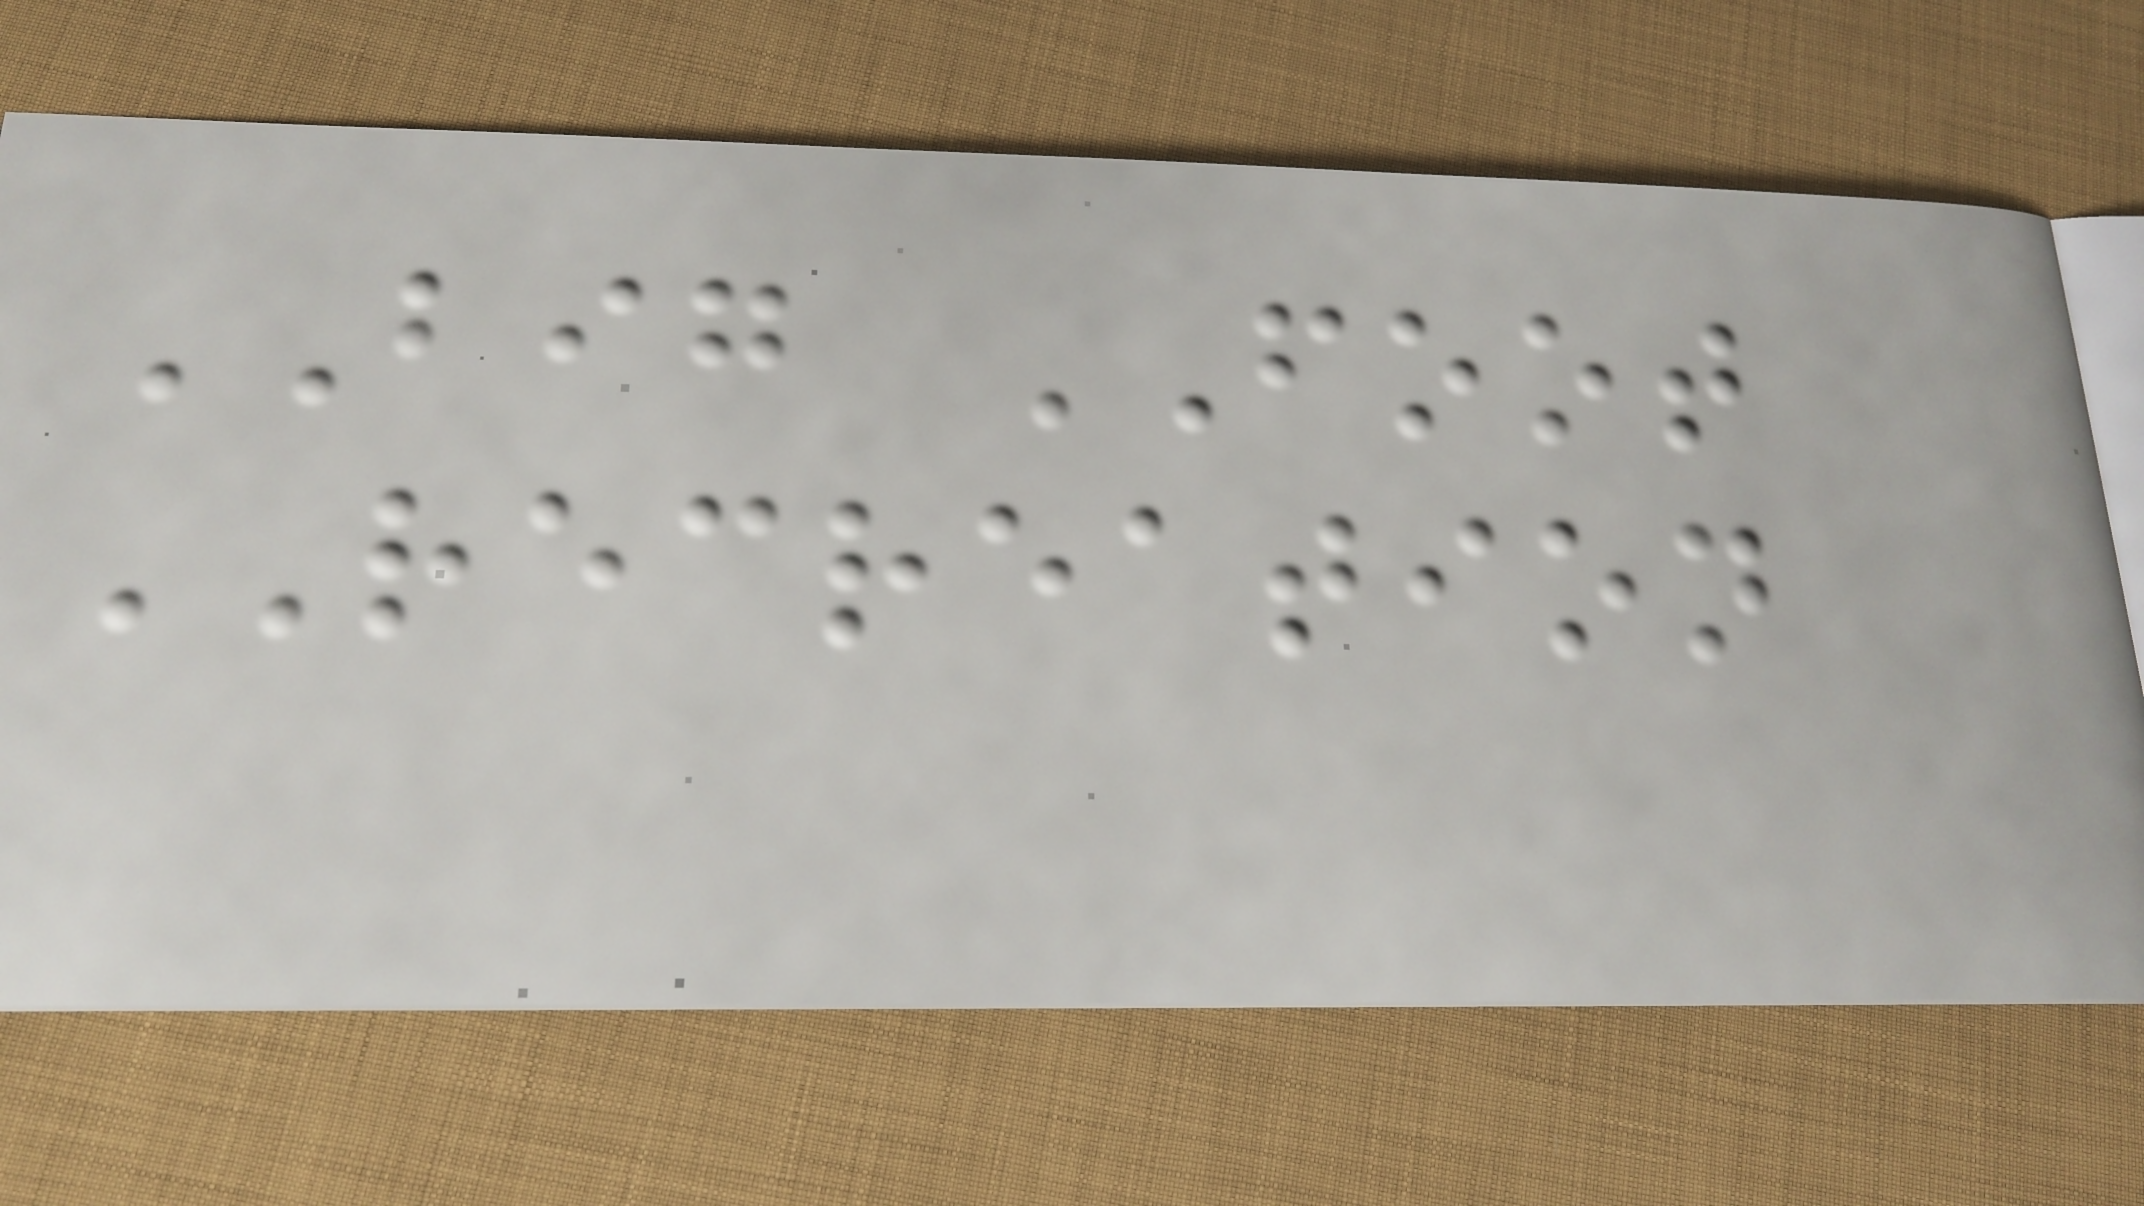BIG FOOT
RECREATION
